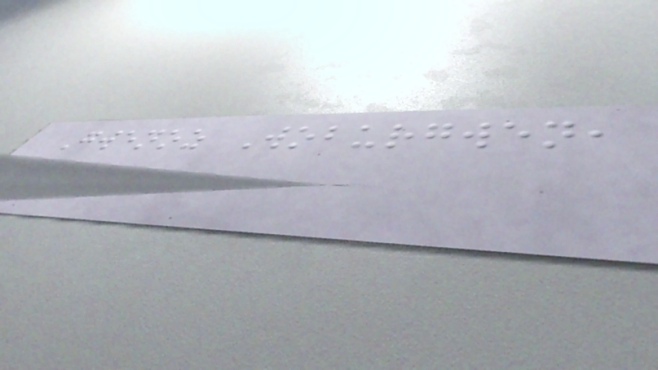Gwenoz Woburgwen,
